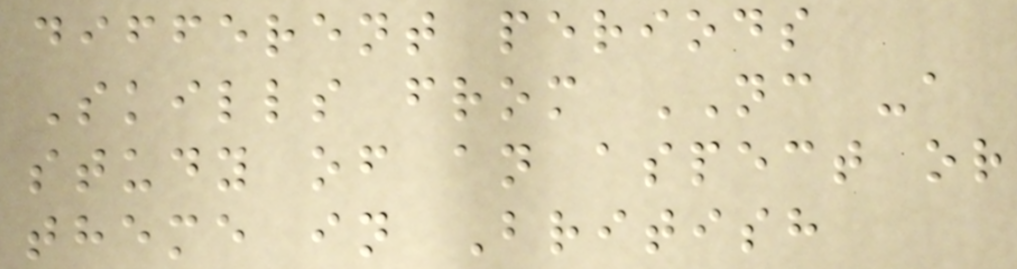different periods
Skills from NC -a
study of an aspect or
theme in British
